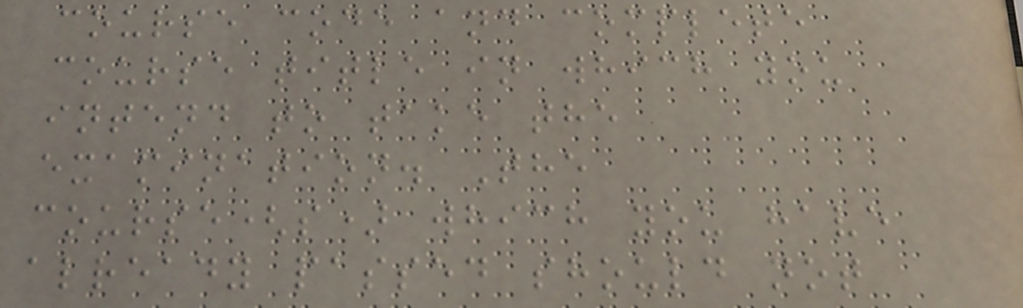course code and complete
course title in which you
intend to take the
examination. The
course(s) which you have
already passed should not
